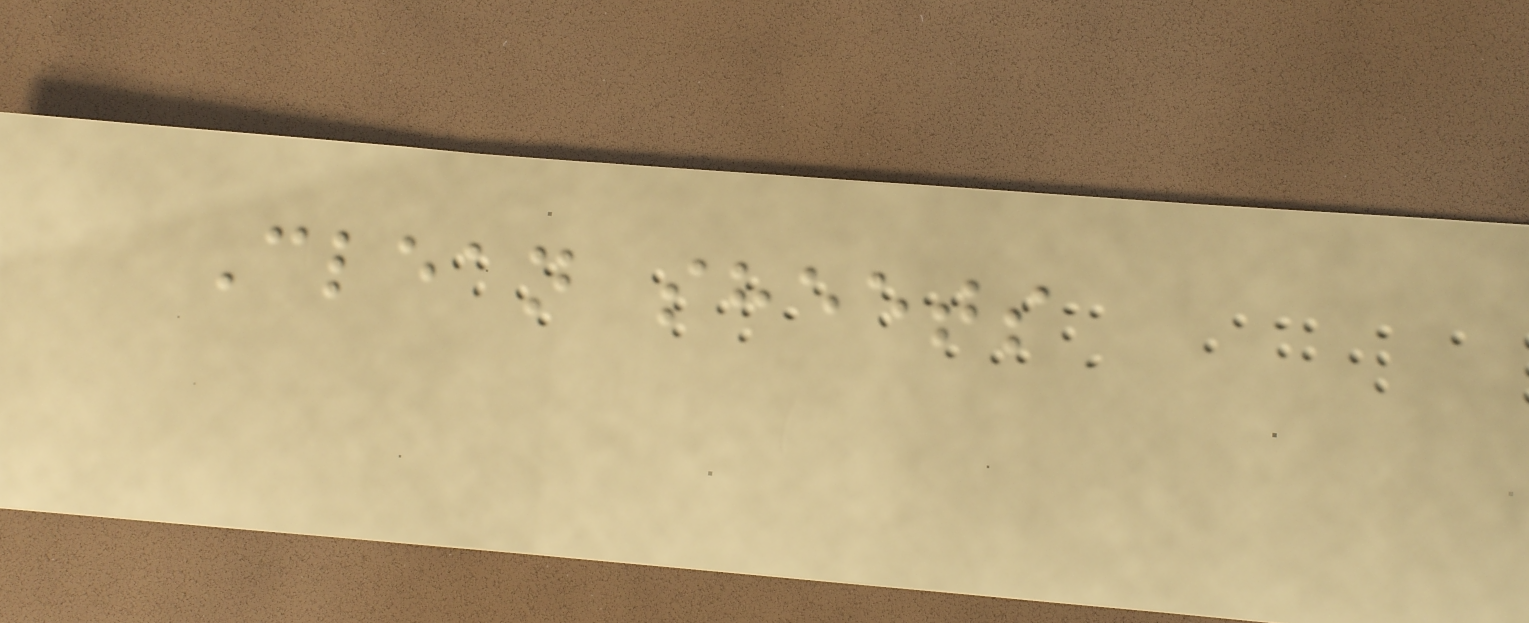Clean sheets
